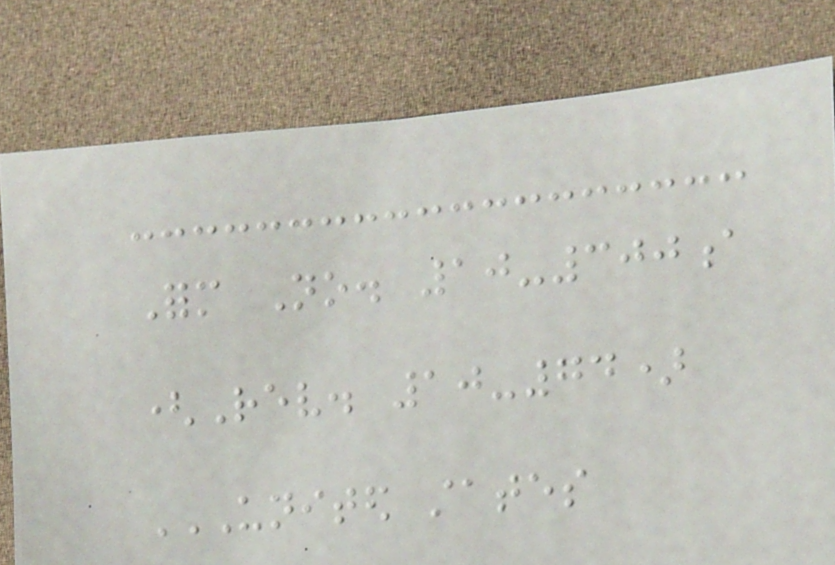Form No. 10-300a
(Rev. 10-74)
UNITED STATES
